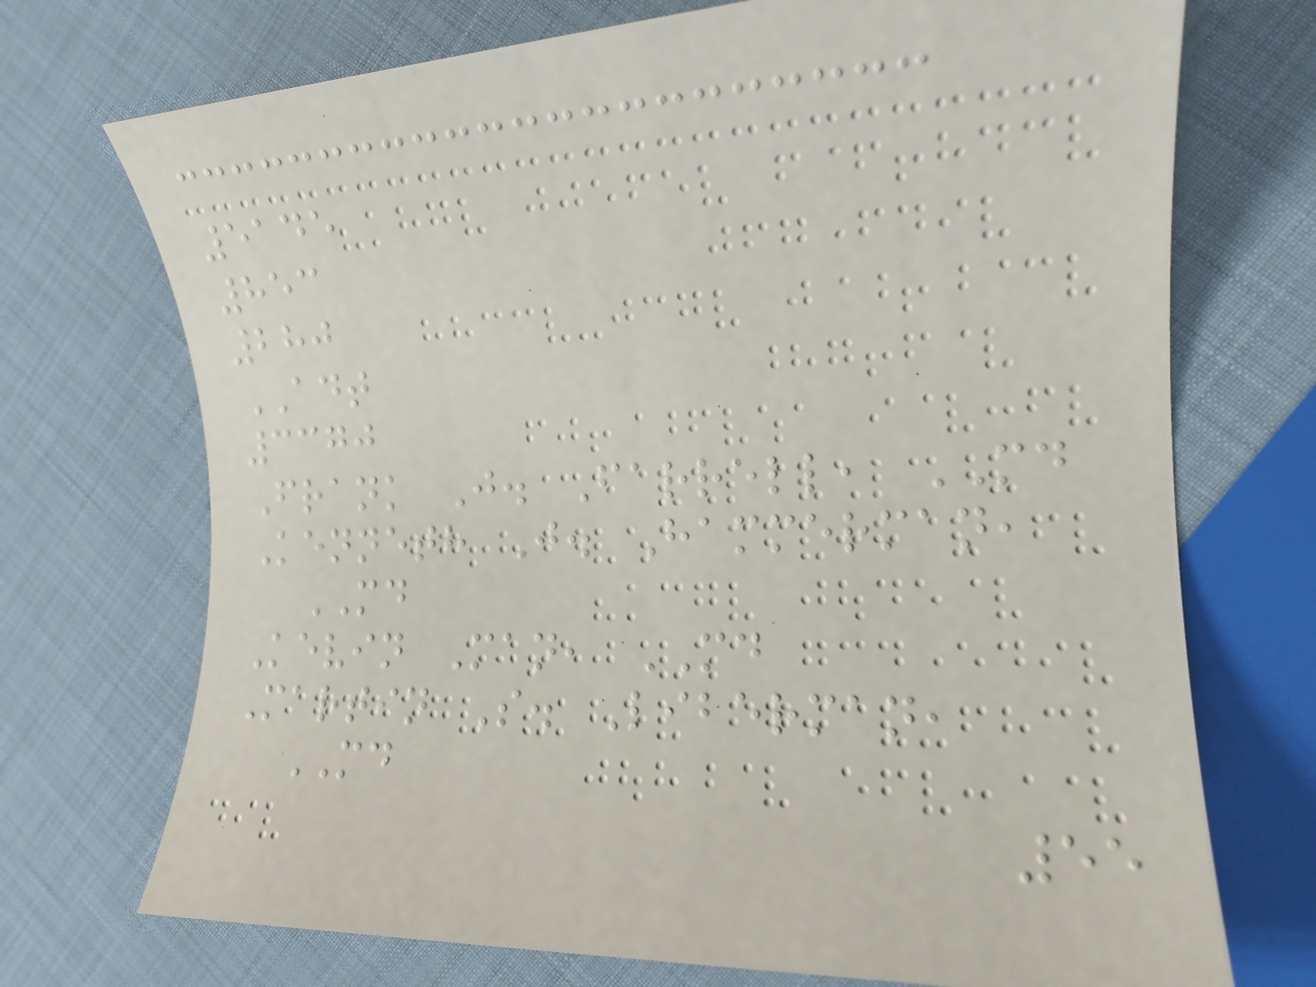5145
853
280
ADT
3370
Frank J. Farrell, MD
Kenneth J. Hammerman,
MD
Kevin Man, MD
Martin S. Liberman,
MD
55
